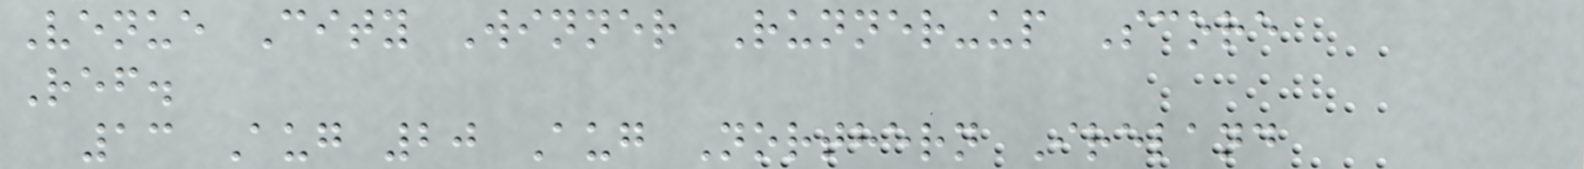Venue City Winner Runner-up Score
Ref.
13 Aug 20 Aug Northern Ireland
